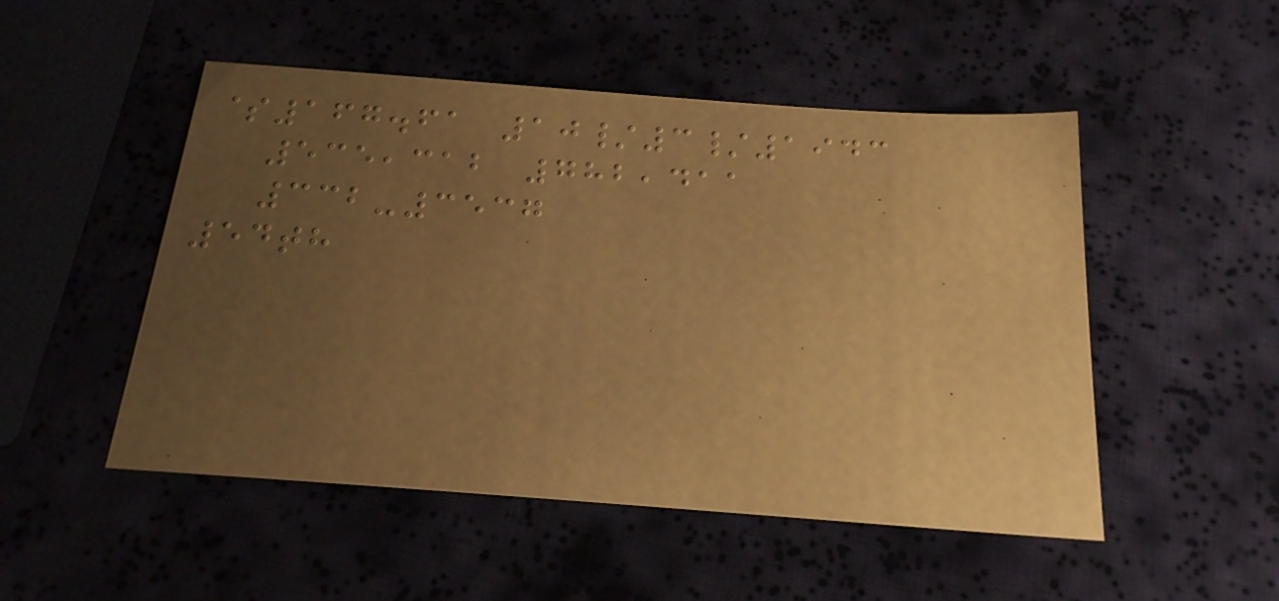$167.61 10/3/1943
535,312 782,411
332-3537
54th
